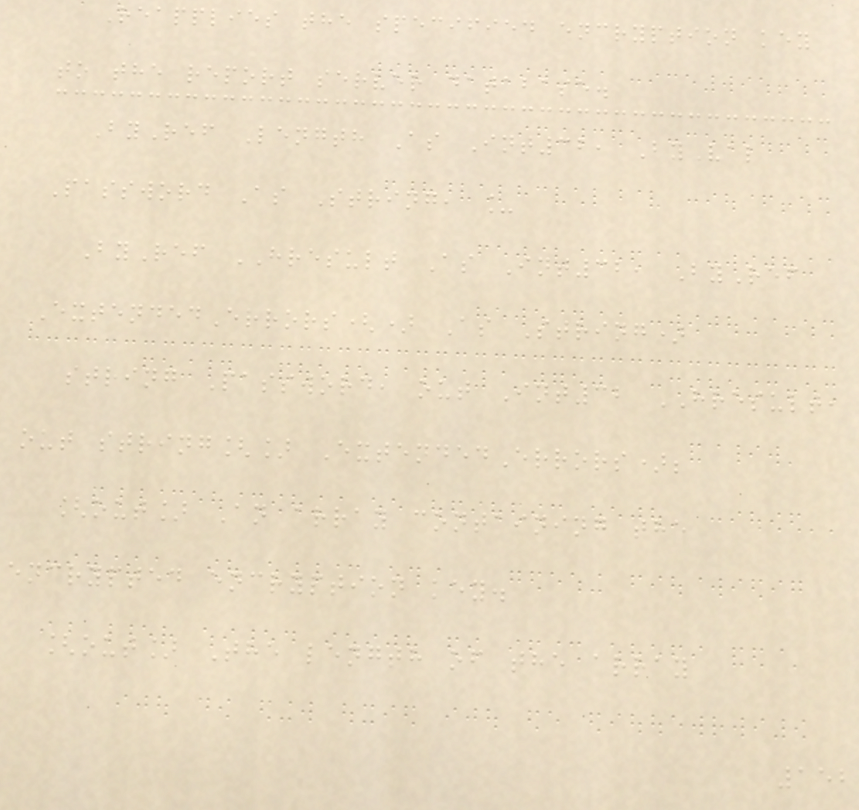Reapplies the specified encryption key
to the report server database.
ByRef Length As Int32, ByVal
Password As String, _
ByRef HRESULT As Int32, ByRef
ExtendedErrors() As String)
string Password, out Int32 HRESULT,
out string[] ExtendedErrors);
[out] An array containing the
encrypted encryption key.
[out] The length of the array
152
